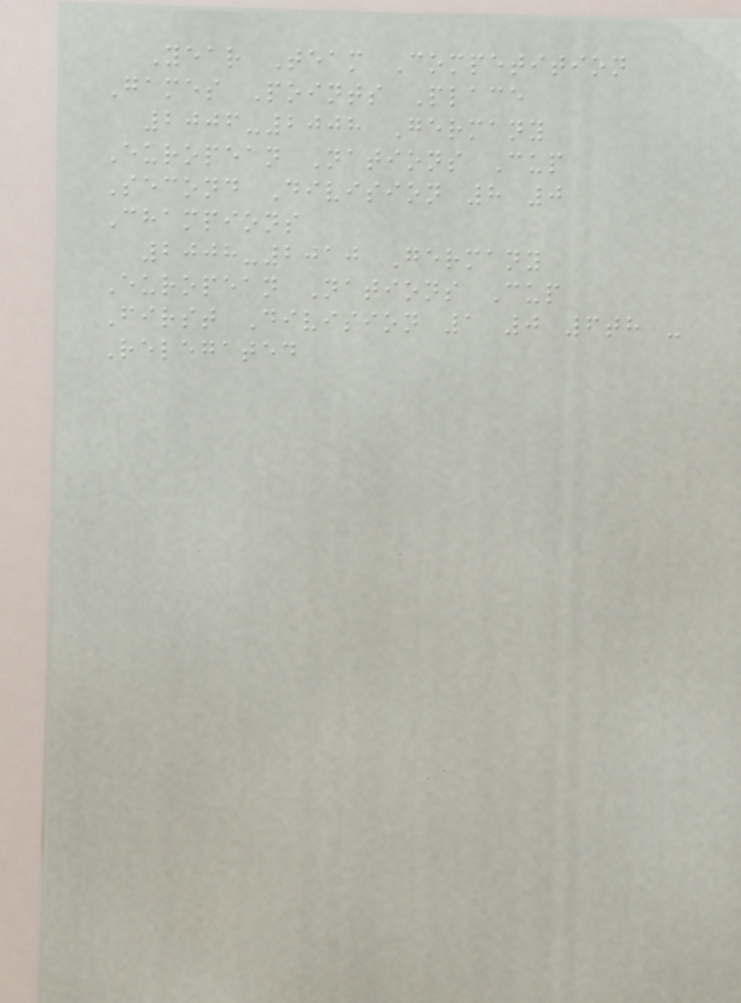Year Team Competition
Games Points Place
2006-2008 Germany
European Nations Cup
Second Division 8 0
Champions
2008-2010 Germany
European Nations Cup
First Division 1 0 6th -
Relegated
